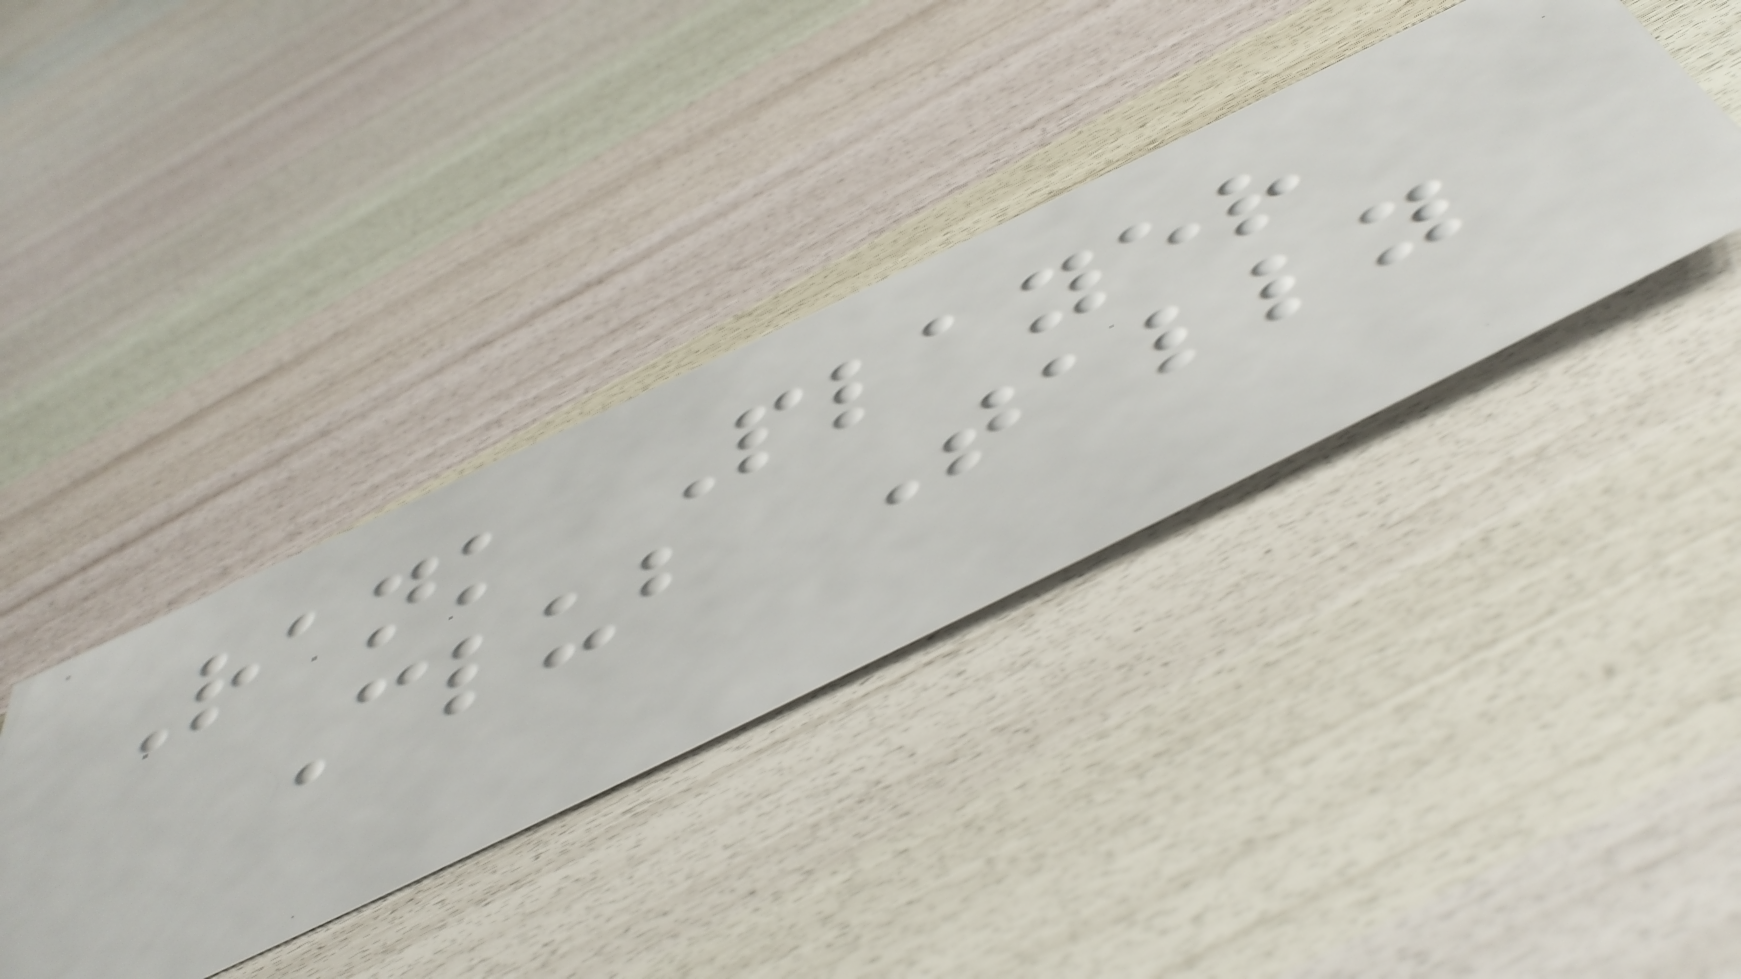Rank Player
Club Tally
